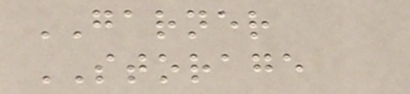GARNER
STORAGE
